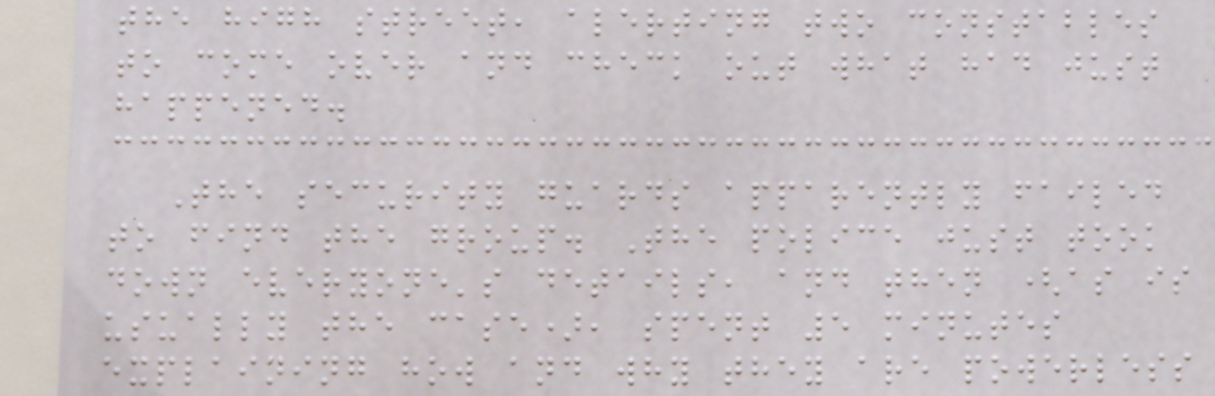the high street, alerting two constables
to come over and check out what had just
happened.
The security guards apparently failed
to find the group. The police just took
down everyone's details, and then (as is
usually the case), spent 5 minutes
explaining how and why they are powerless
